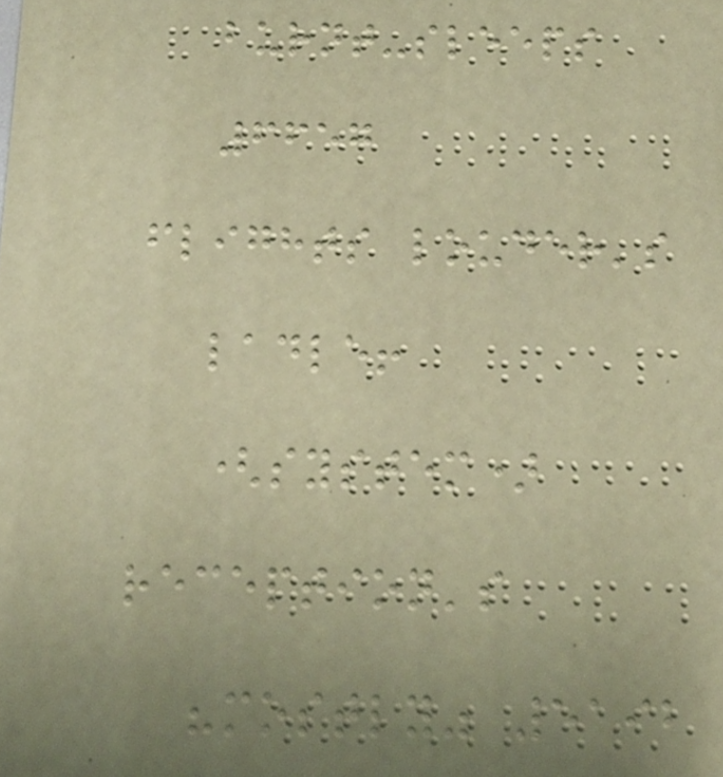burnt-sleeps
6657
flights louder's
ladle!
(system)
reception's
"mostly" 5192
